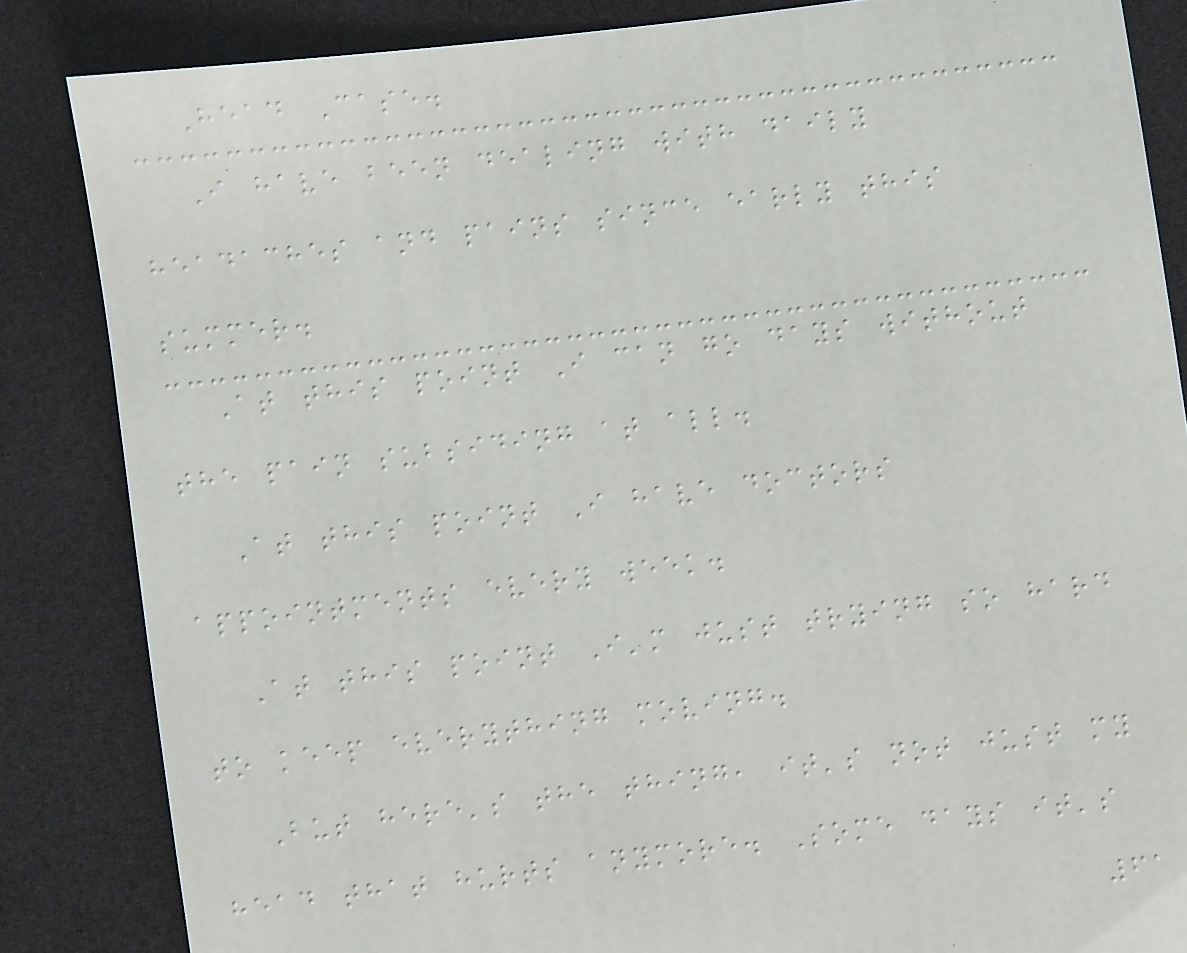Head Case.
I have been dealing with daily
headaches and pains since early this
summer.
At this point I can go days without
the pain subsiding at all.
At this point I have doctors
appointments every week.
At this point I'm just trying so hard
to keep everything moving.
But here's the thing, it's not just my
head that hurts anymore. Some days it's
61
